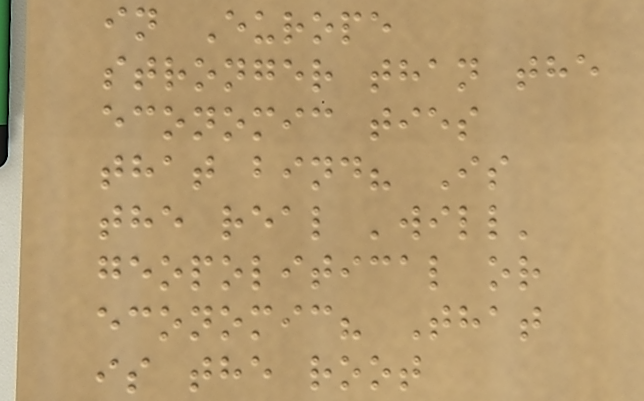in Europe
stronger than the
economic ties
that bind? Is
the real 'will'
geopolitical or
economic? That
is the root
